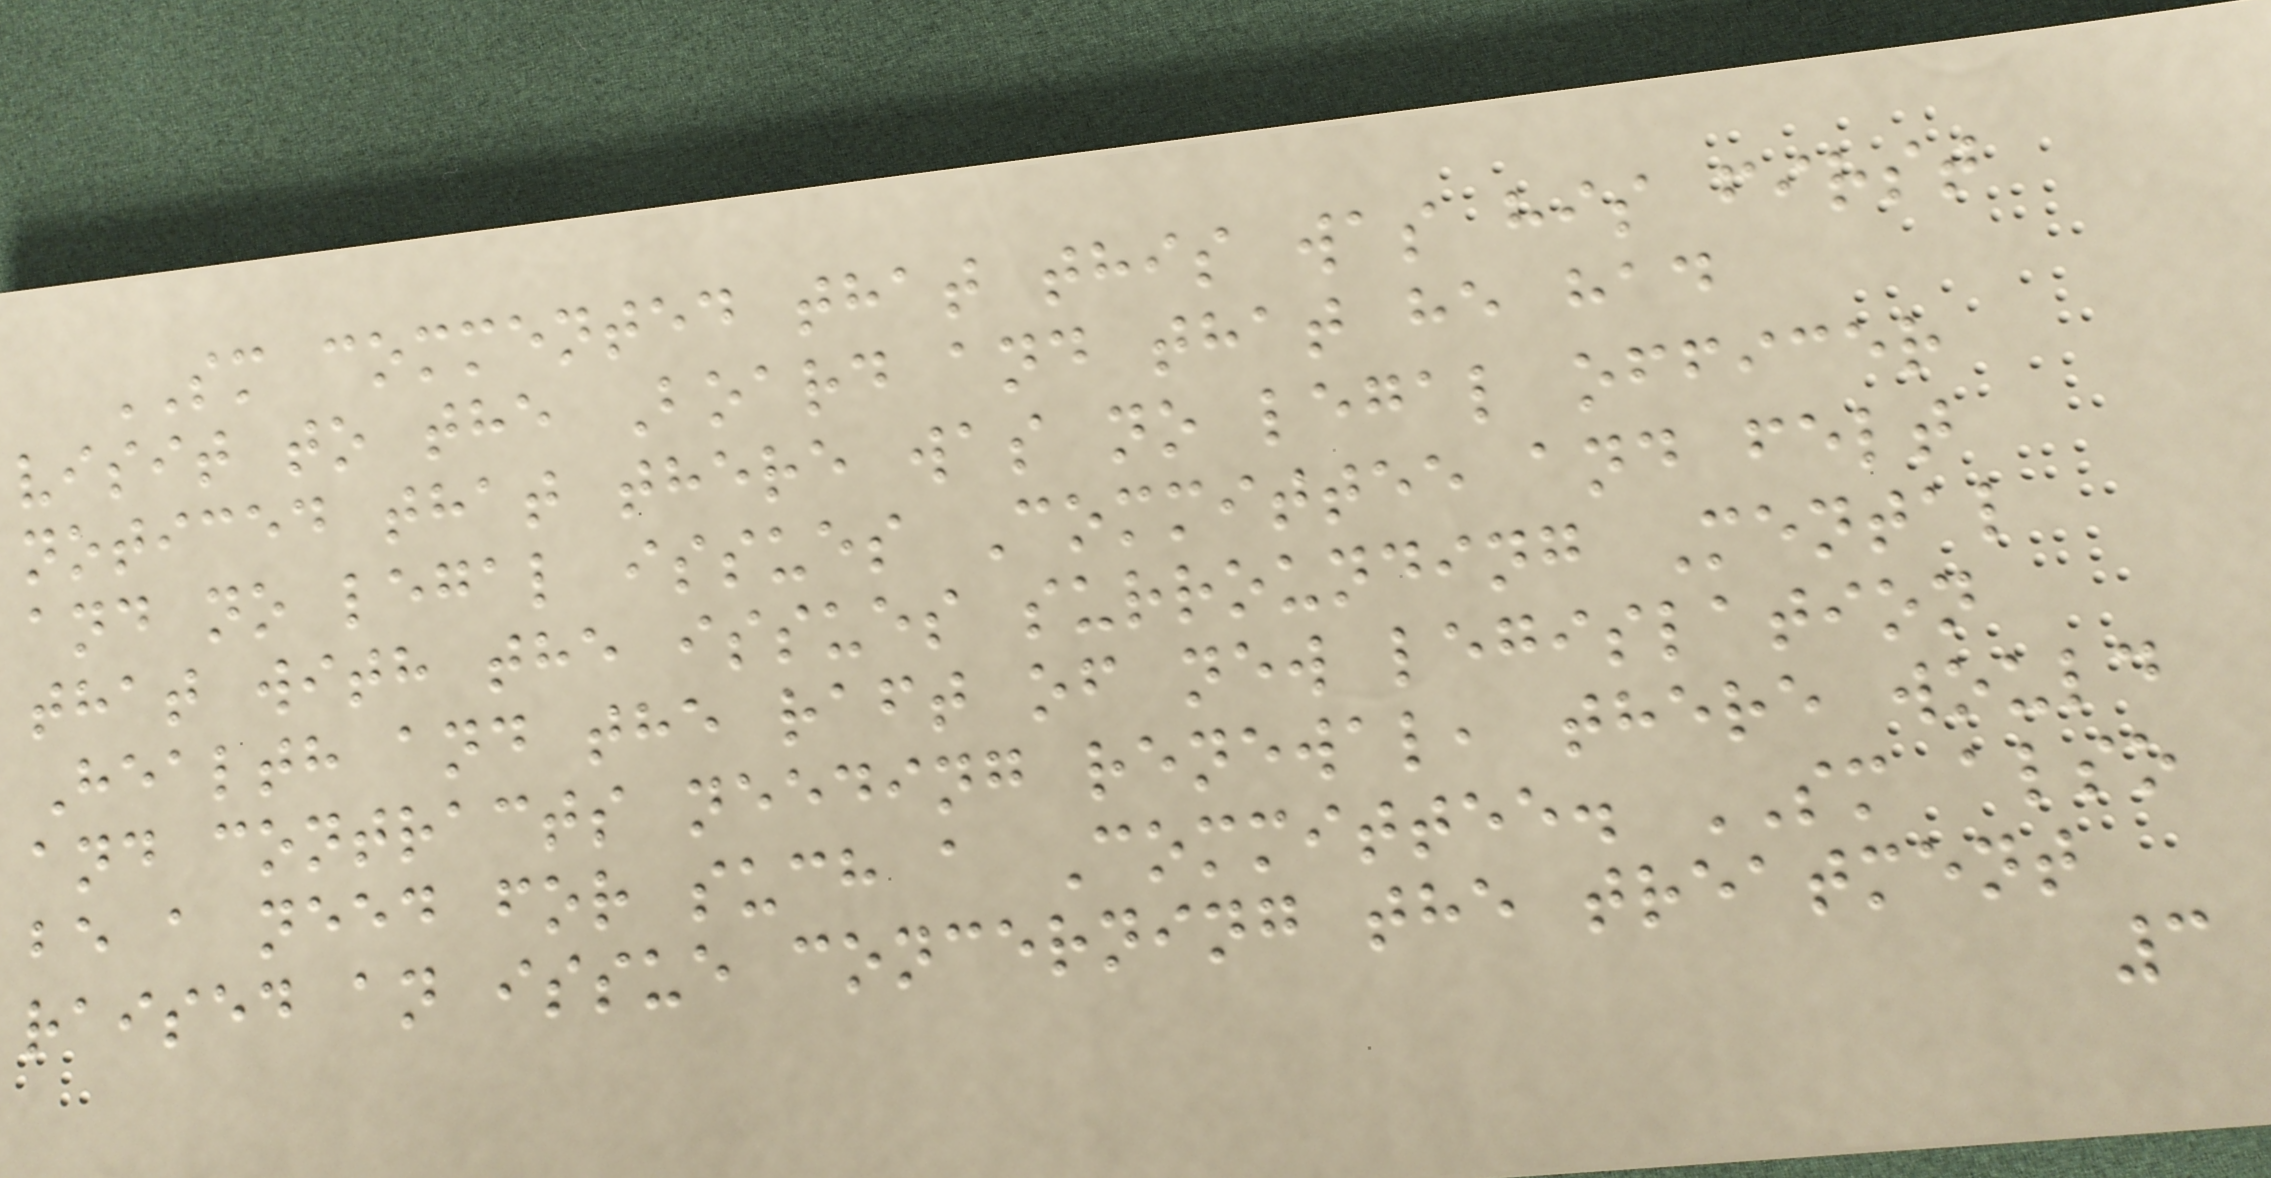SM commented that this was his first
visit to the Board and that he had
noticed that there was no legal officer
and no legal issues Committee and felt
that with the issues surrounding Mental
Health and the raft of new legislation
and contracts needing renewal, there would
be a need for such a Committee. SM also
raised an issue concerning the treatment
3
